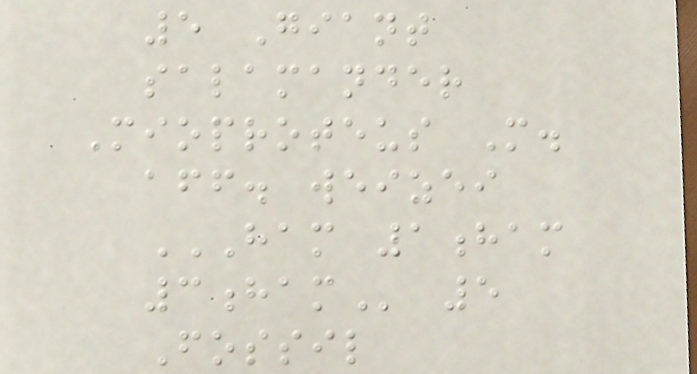5 Giant
salamander
Mioproteus M.
aff. weizei
HAM 1HAM
3HAM 5
Fossil
